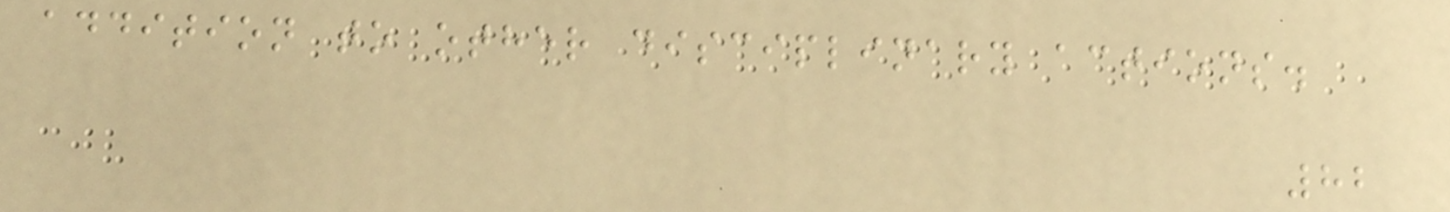addition to other disciplinary actions.
82
